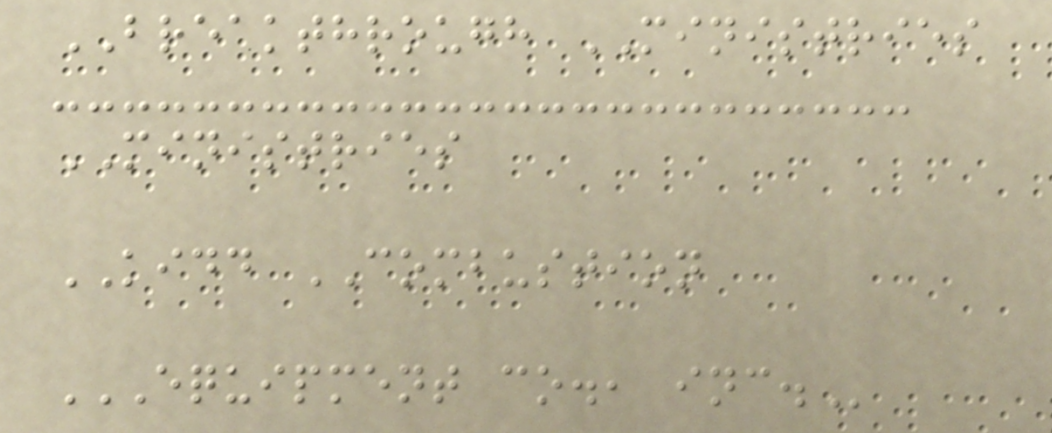BREAKTHROUGH MINISTRIES
MINISTRIES
KIDD COMBUSTION
EQUIPMENT CO., INC.
